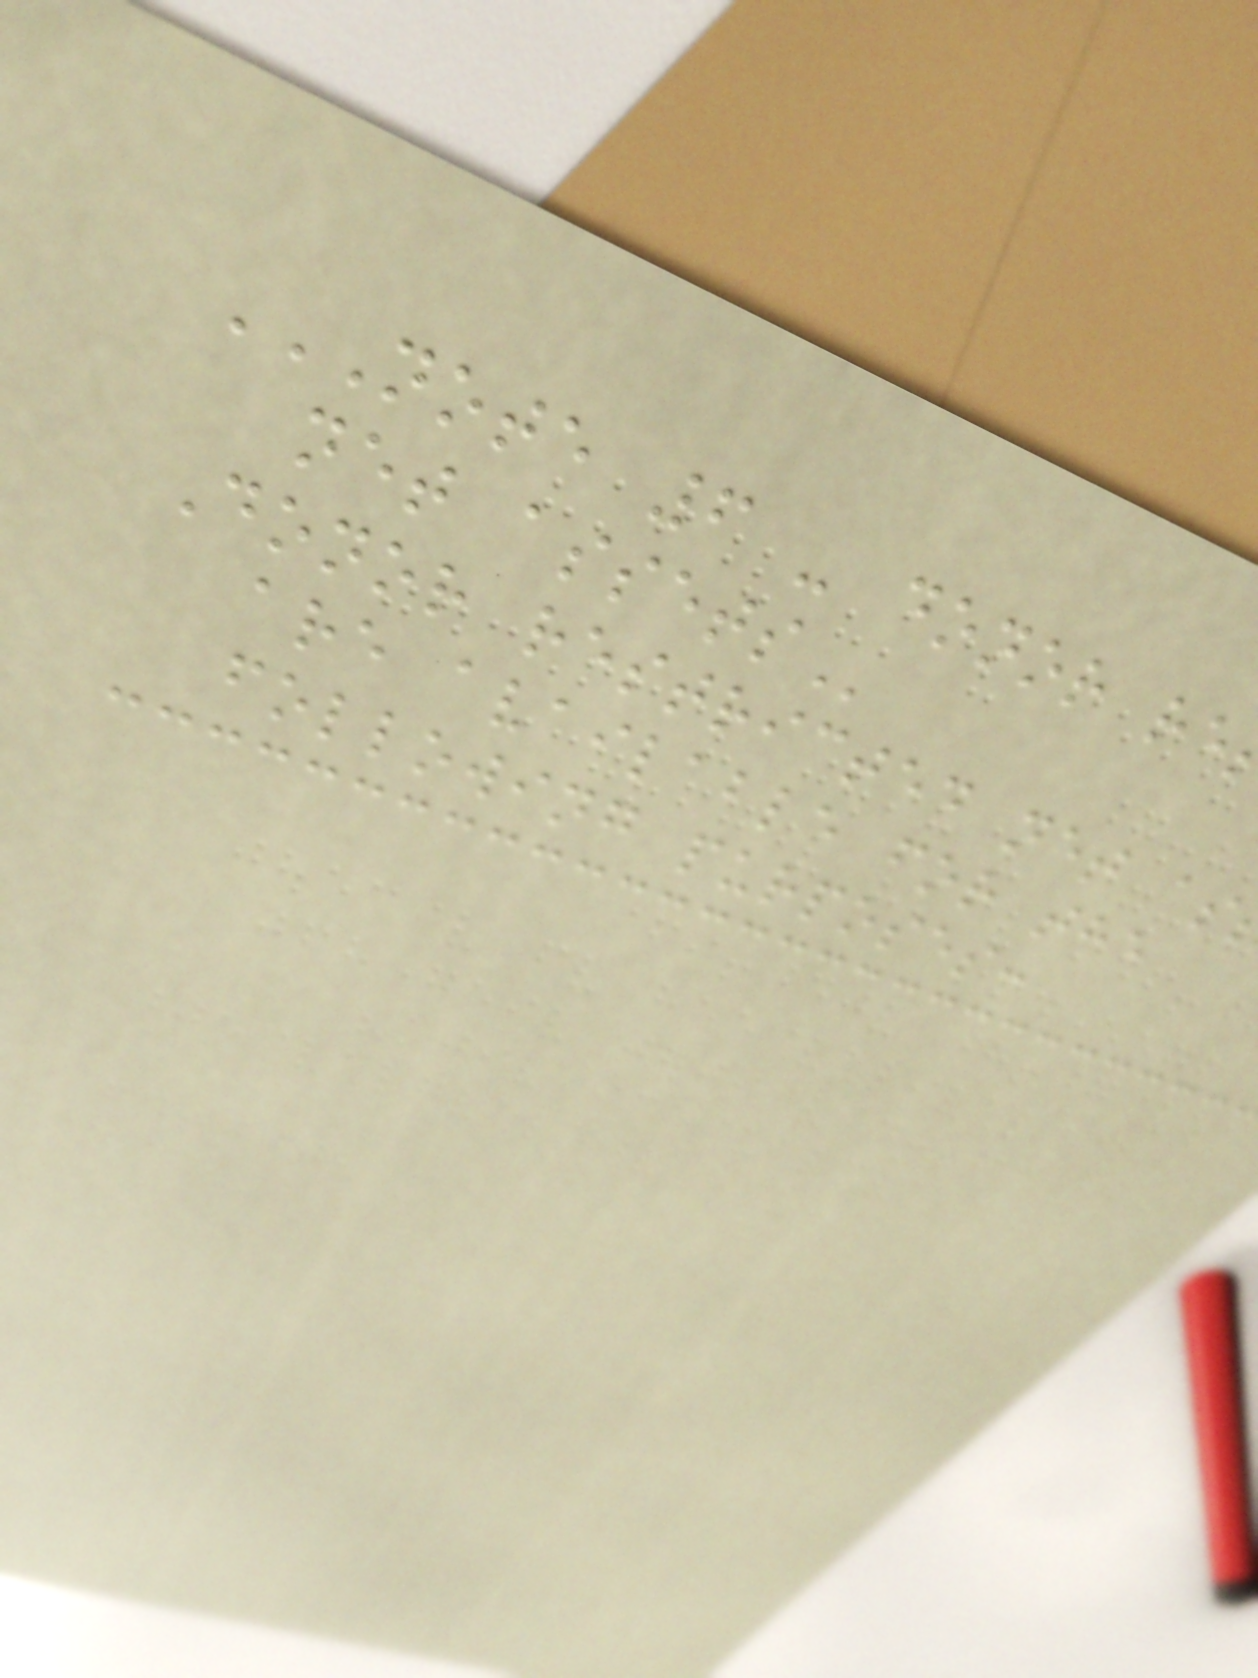Donor restricted net as
are available for the
following purposes:
